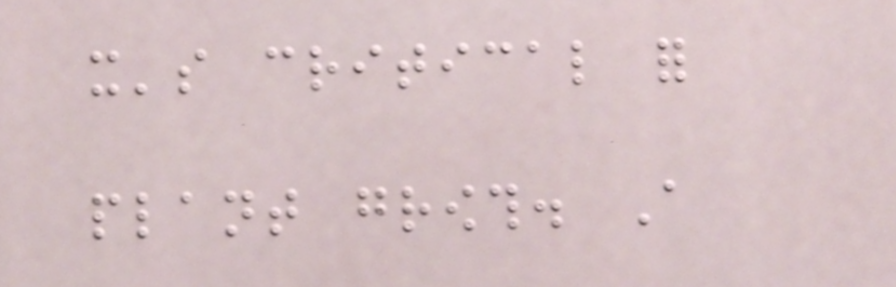it's critical for
plant growth. A
